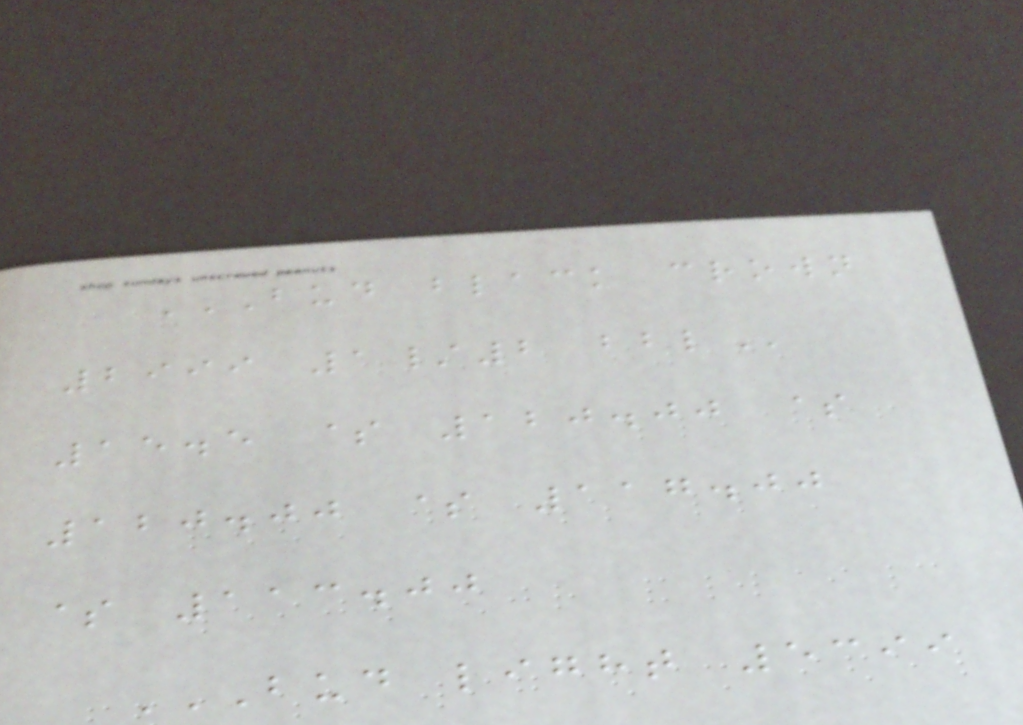BUD BLACK CROWN
2999 1/2 BBL
15.5 $ 120.00 $
120.00 $ 117.00
$ 113.00
BUD LIGHT 5399
